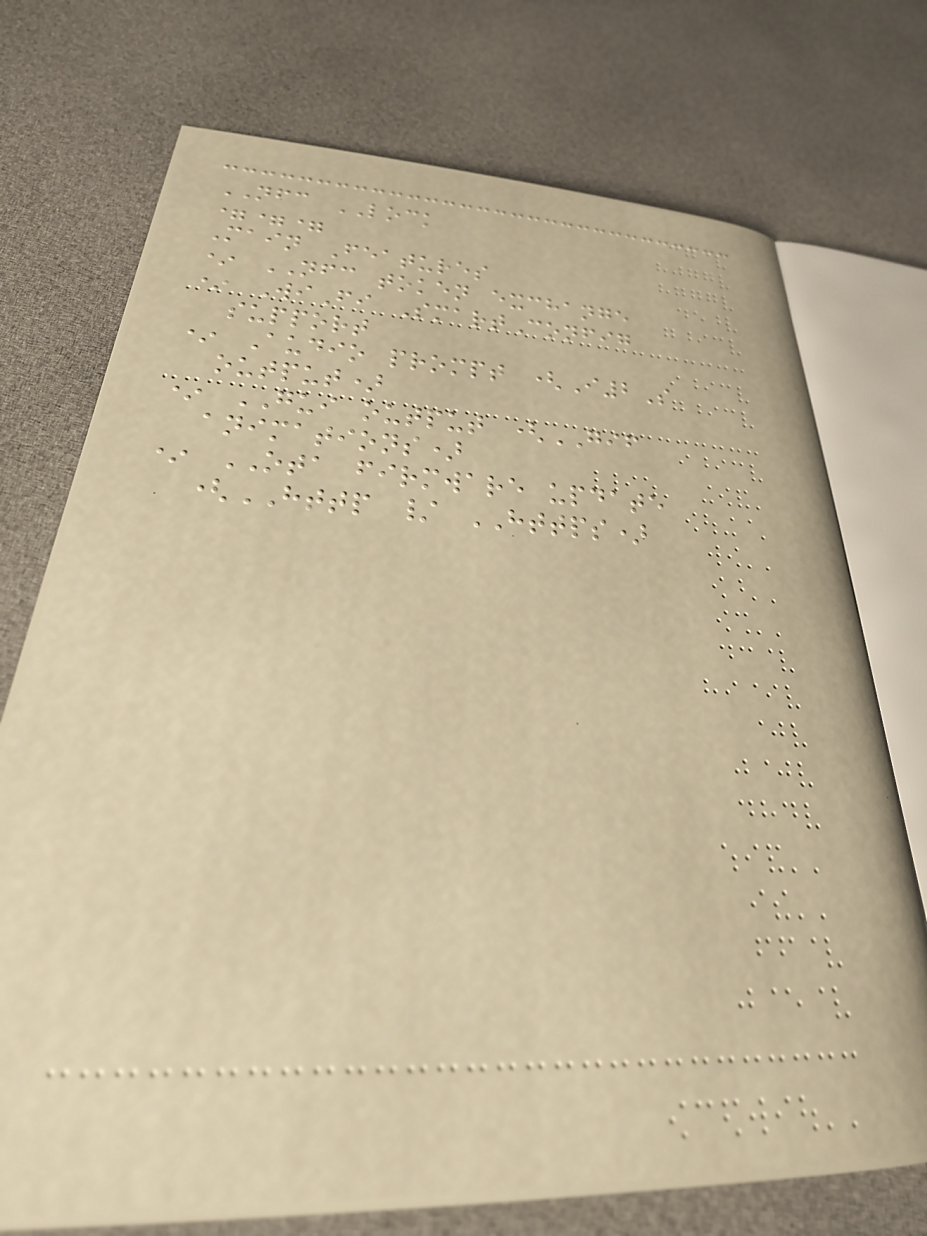NFC LOCK
===
Main Features
* NFC token exchange
* WiFi SmartConfig
support
* Audio prompt (I2S
output)
* GUI output (GIF
animations)
* OTA firmware update
(HTTP / HTTPS)
